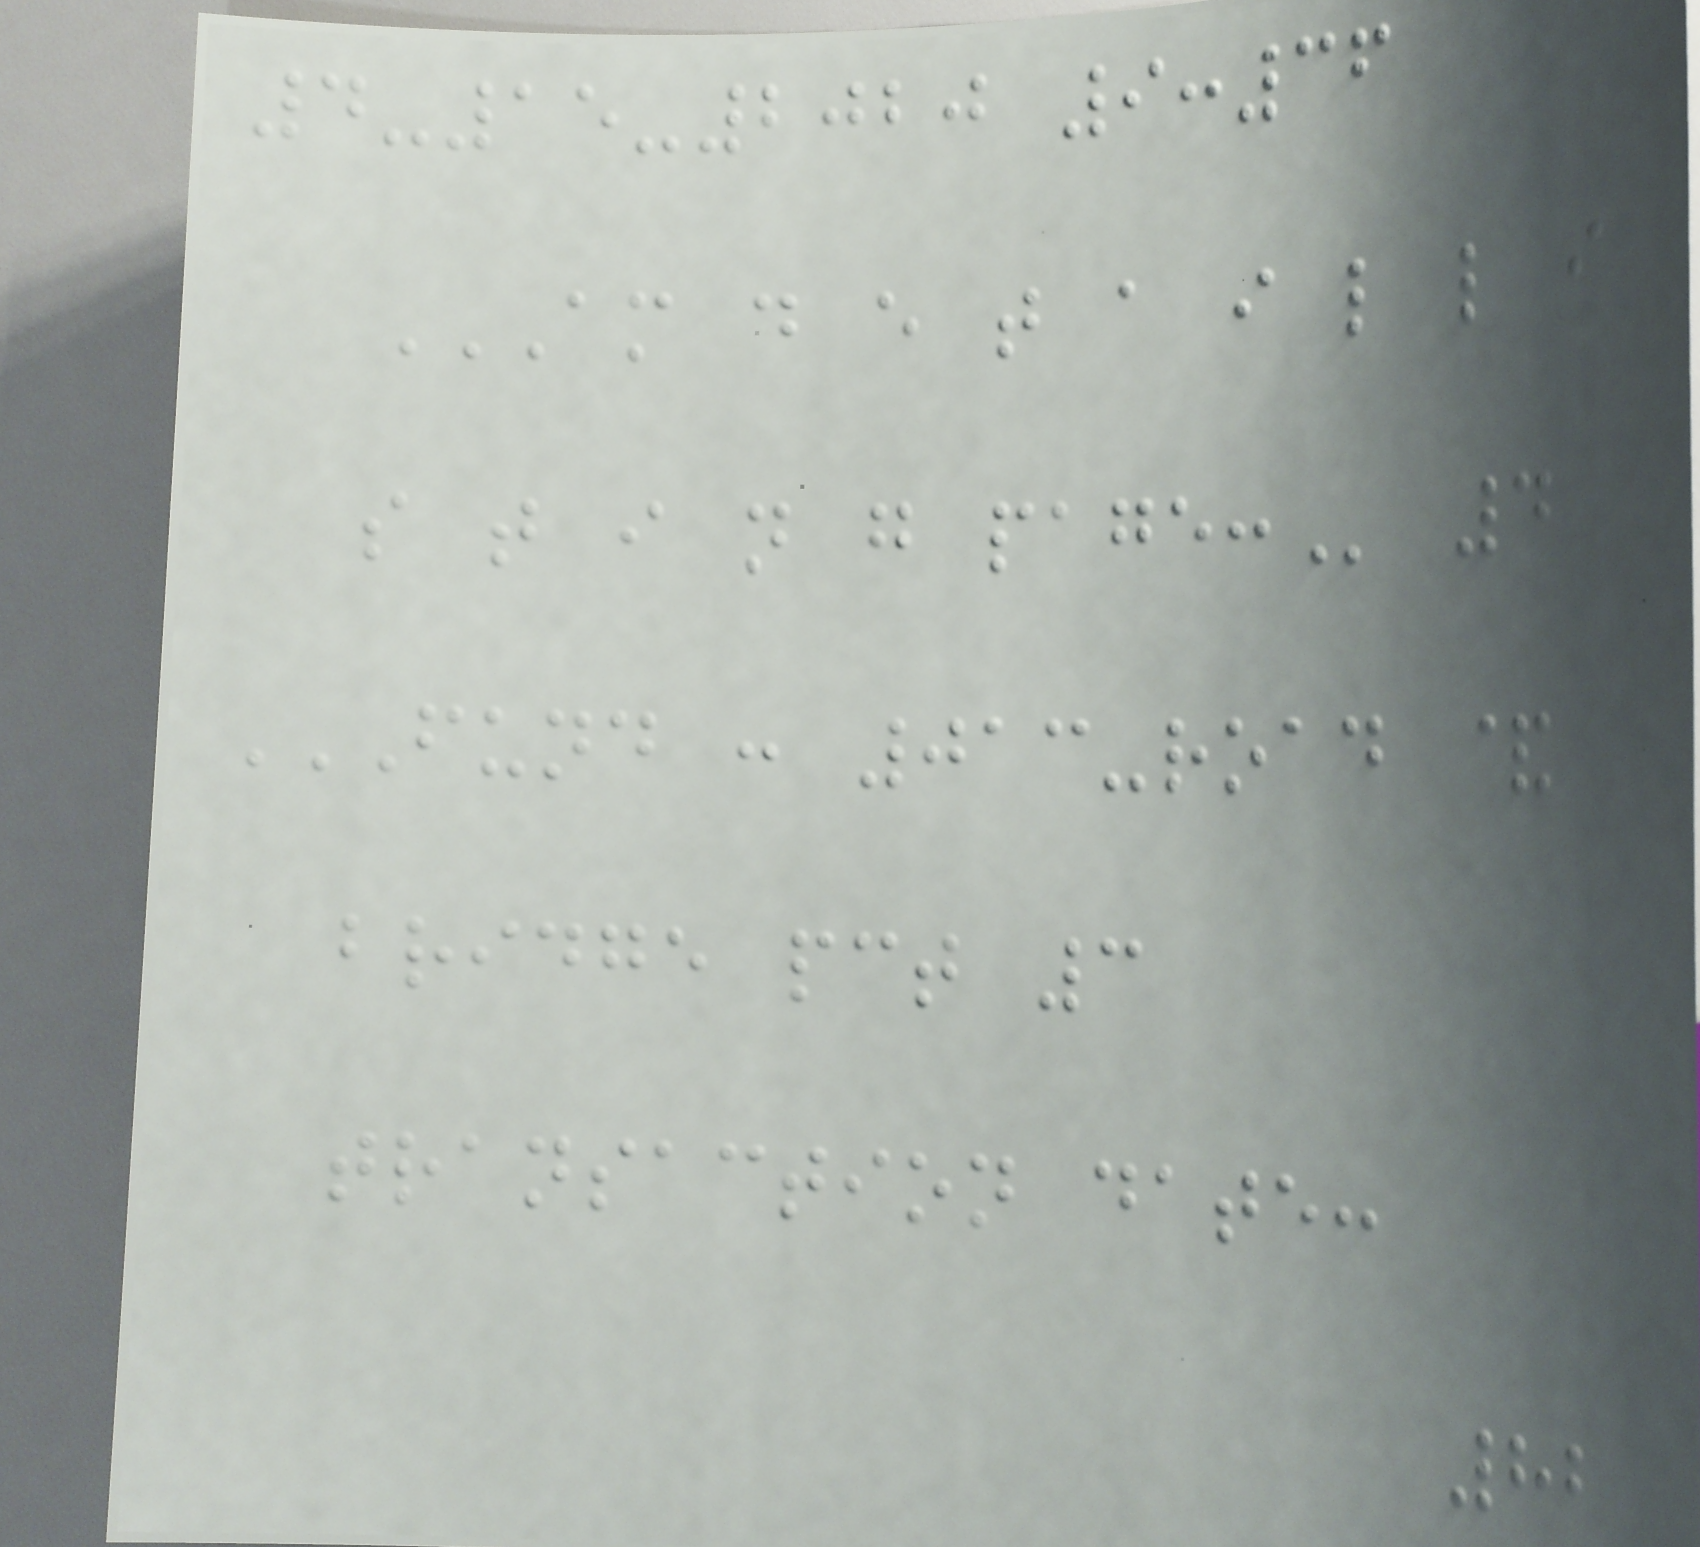4-15-2020 9:36
AM D E T A I L L I
S T I N G PAGE: 4
FUND : 013-ROAD &
BRIDGE PCT 3
TRANSACTION DATE:
82
